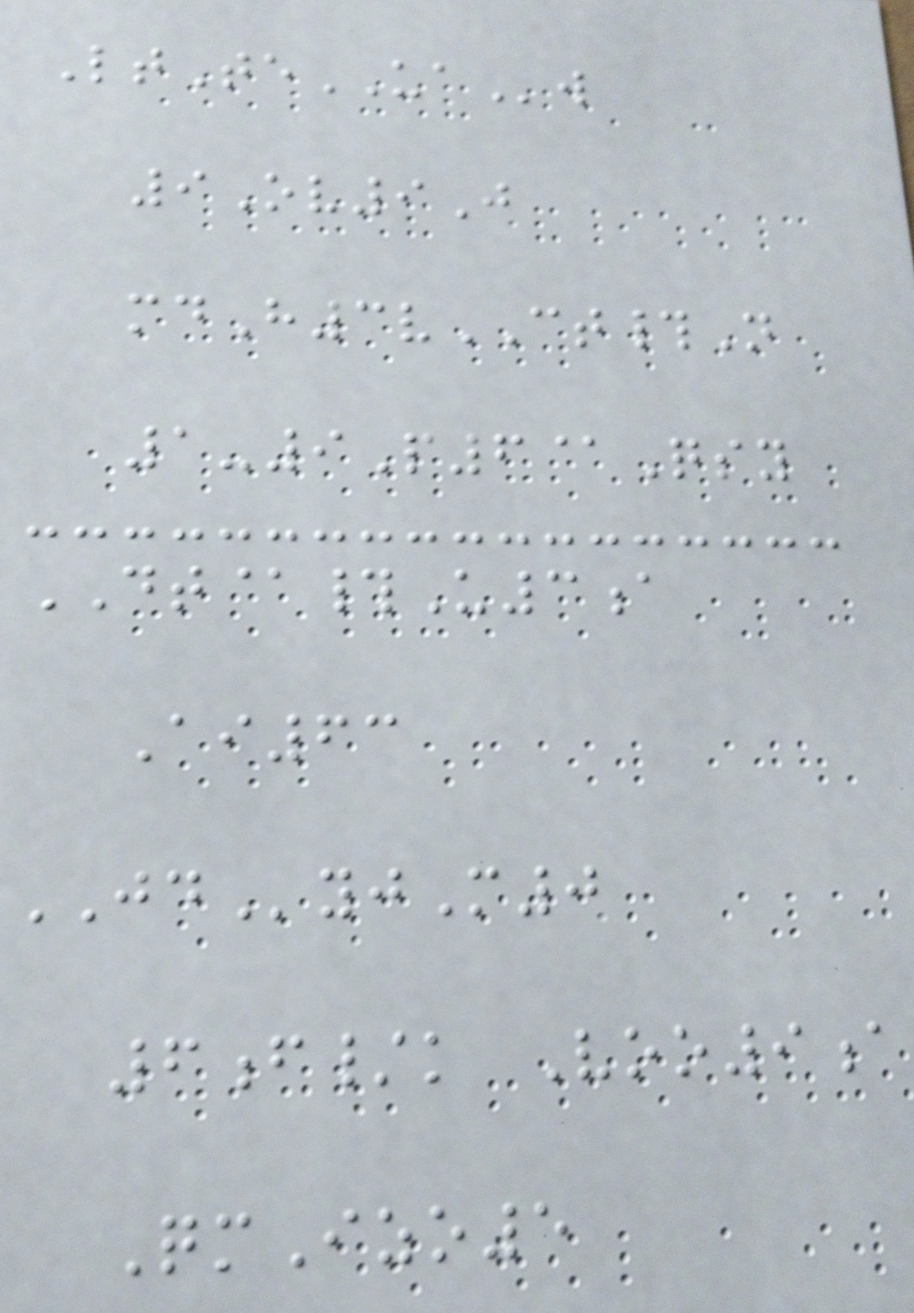LtTeUAw
9Ov9J
mdH3vCT#N
1-9P6@Qsy
DT@#U3a
Ai63
JDyjM0
6f/k Voo9a
QmIzo5
